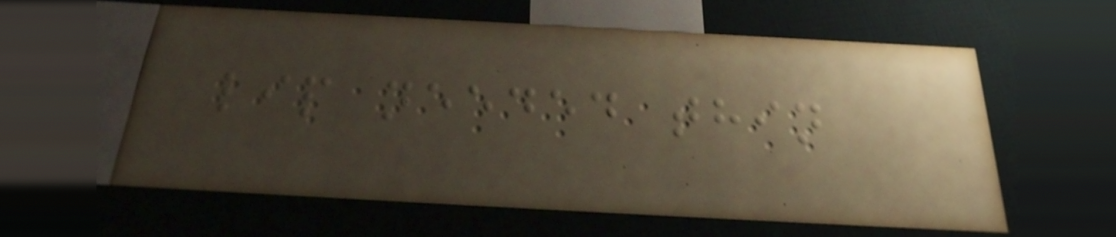lip needed thin
